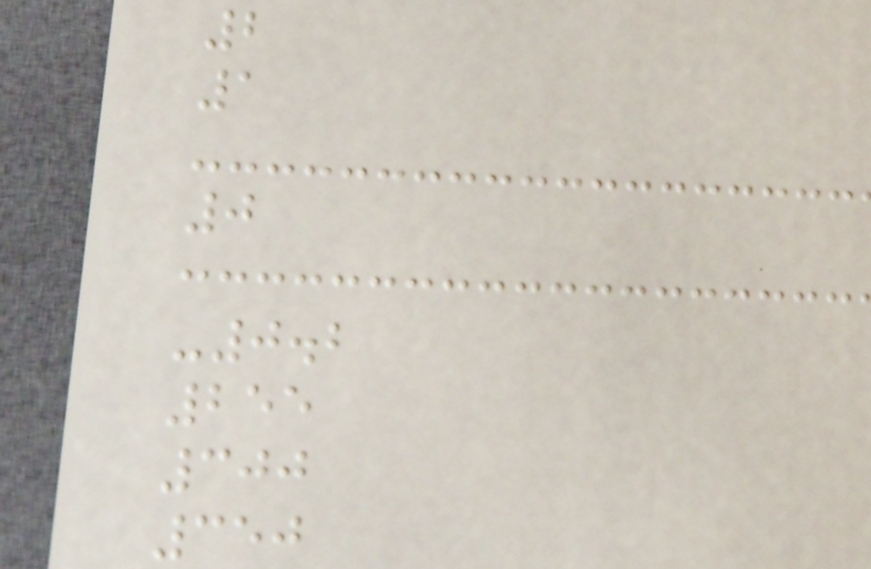2
1
0
-0.2
255
300
350
